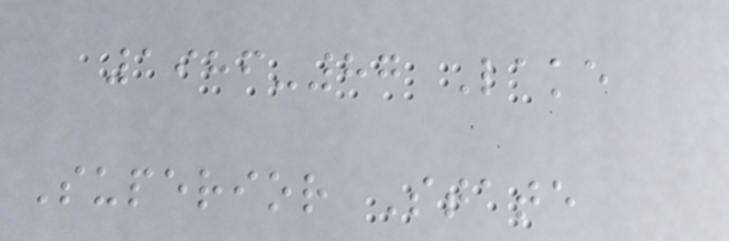1986-87 Lake
Superior State
